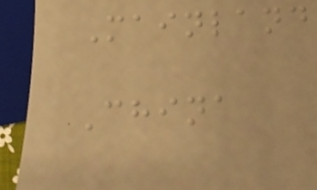Mainland
China
